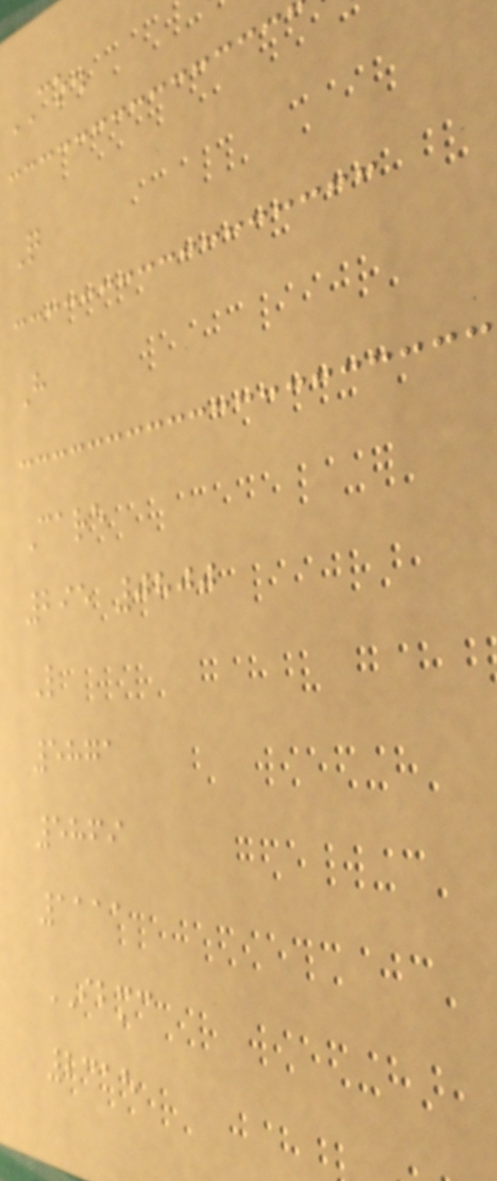CO.
Q
H
Care
295 0800
L
5871
5869
1111
IBMC
2315
